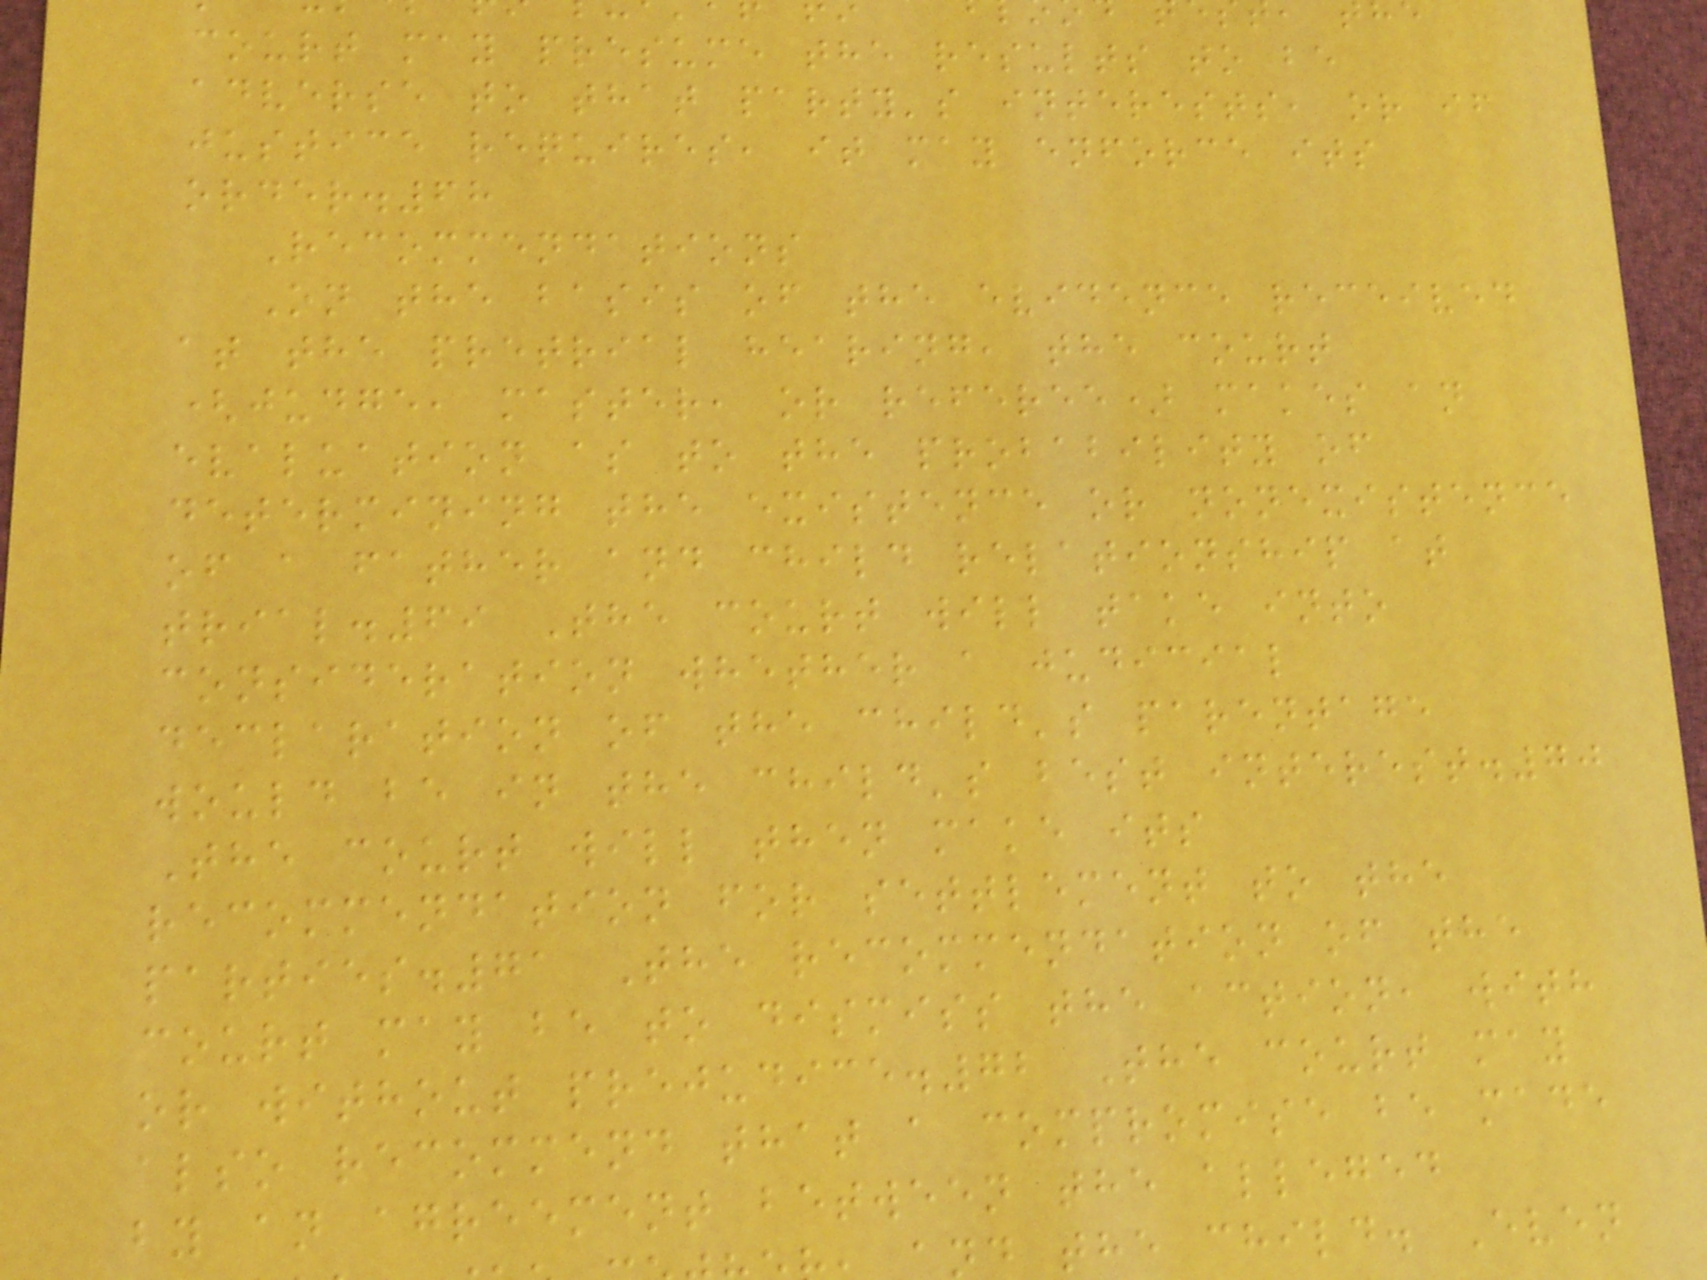court may presume the results to be
adverse to that party's interests, or if
justice requires, it may enforce its
order.68
Recommendations
On the basis of the evidence received
at the pretrial hearing, the court
(judge, master, or referee) makes an
evaluation as to the probability of
determining the existence or nonexistence
of a father and child relationship at
trial.69 The court will take into
consideration whether a judicial
declaration of the child's parentage
would be in the child's best interest.70
The court will then make its
recommendation for settlement to the
parties.71 The recommendation of the
court may be to dismiss the action, with
or without prejudice.72 The court may
also recommend that a compromise be made
by an agreement between the alleged
nd the child. Even
